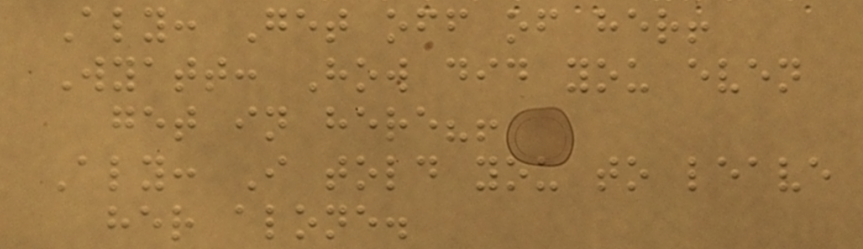Aly: Get off of her!
Wyatt: How did you even
get in here?!
Aly: I told you to leave
her alone.
